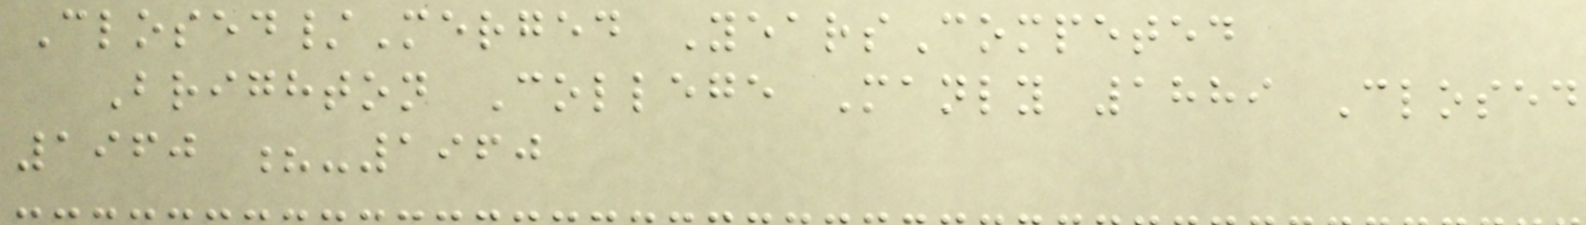Closed/Merged YearsCompeted
Brighton College Manly 1889 Closed
1960 ?-1960
